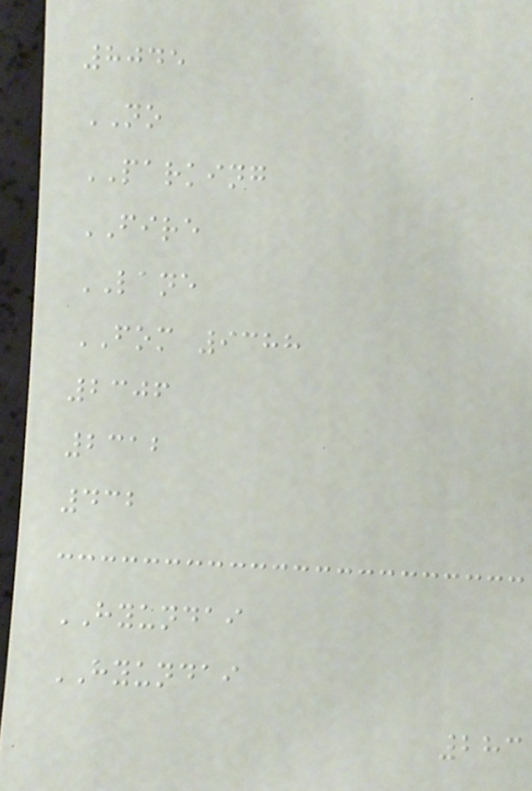8045
NO
PARKING
FIRE
LANE
FOM 9388
2306
2312
432
HYUNDAI
HYUNDAI
283
